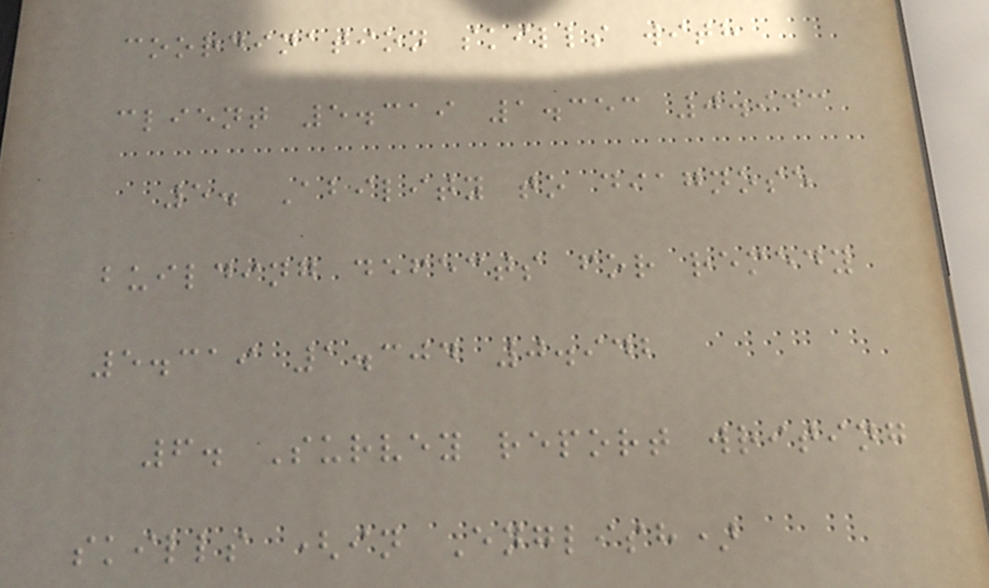coordination skills with
client 5.319 1.353 0.943
5. Ability to diagnose
building defects for remedy
5.319 1.304 0.942
6. Survey report writing
skills (in English)
